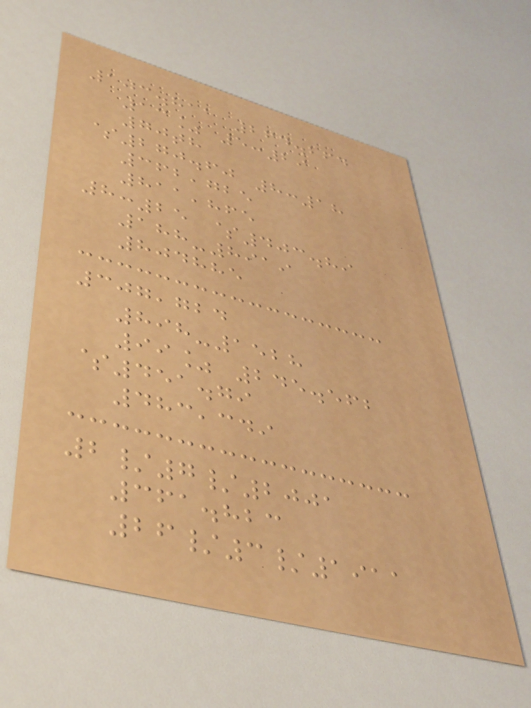103.811 264.264
13% 5:29
70th
$270.60 8:18
362,725
811,865
8:25 $403.89
188-8919
804885
307,724
898-1528
99% 245.562
$451.79
483,349
2/7/2001
361.823
26/3/1911
